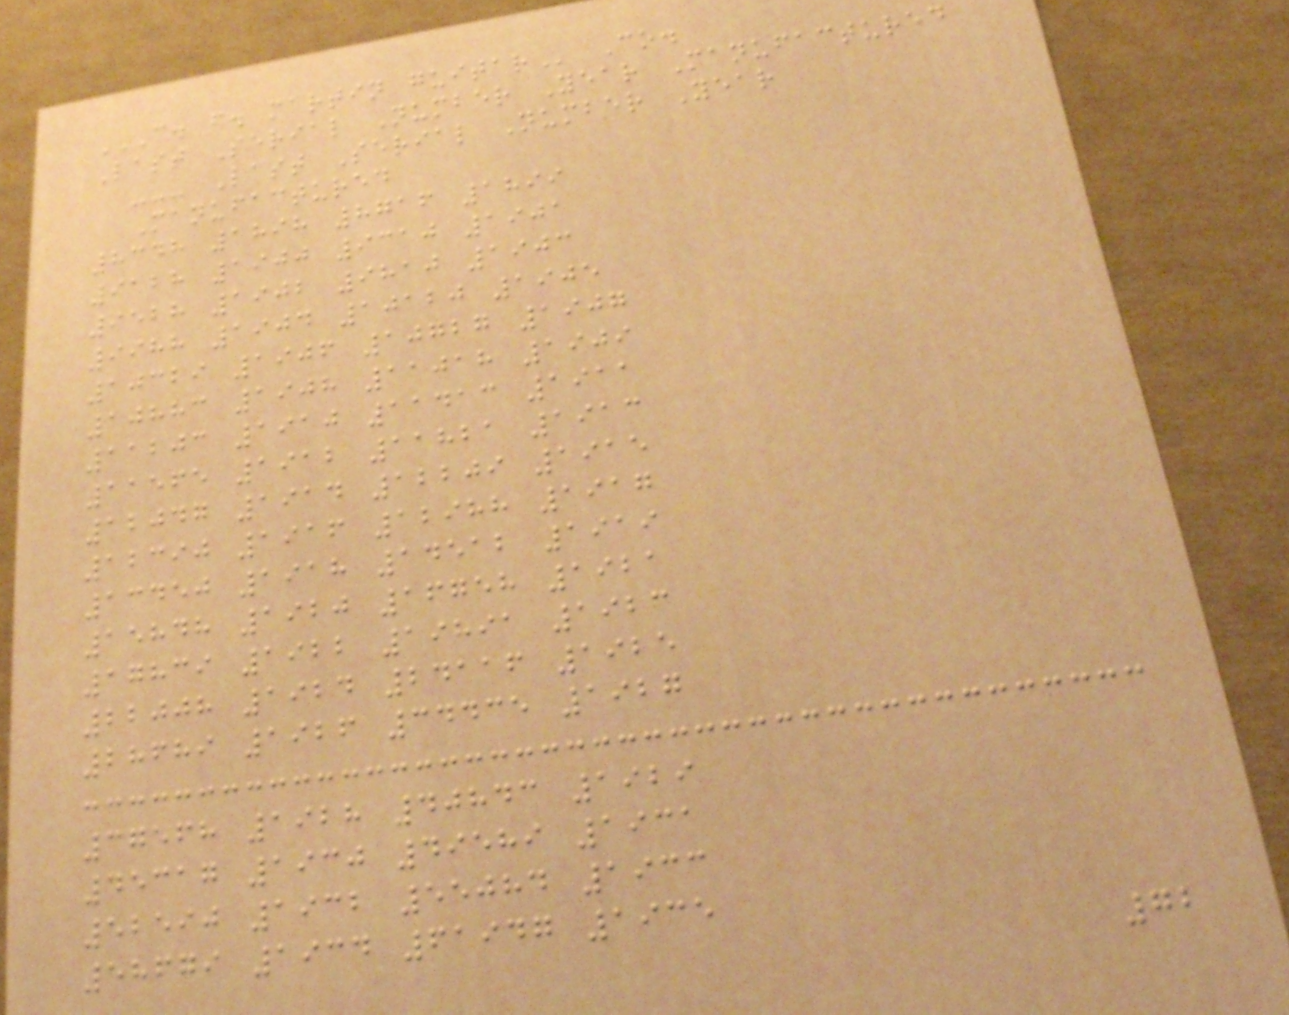C. F. MARTIN GUITAR Co.
Last Serial Number Year Manufactured
--- Last Serial Number Year
Manufactured
8348 1898 8716 1899
9128 1900 9310 1901
9528 1902 9810 1903
9988 1904 10120 1905
10329 1906 10727 1907
10883 1908 11018 1909
11203 1910 11413 1911
11565 1912 11821 1913
12047 1914 12209 1915
12390 1916 12988 1917
13450 1918 14512 1919
15848 1920 16758 1921
17839 1922 19891 1923
22008 1924 24116 1925
28689 1926 34435 1927
37568 1928 40843 1929
45317 1930 49589 1931
52590 1932 55084 1933
58679 1934 61947 1935
72
